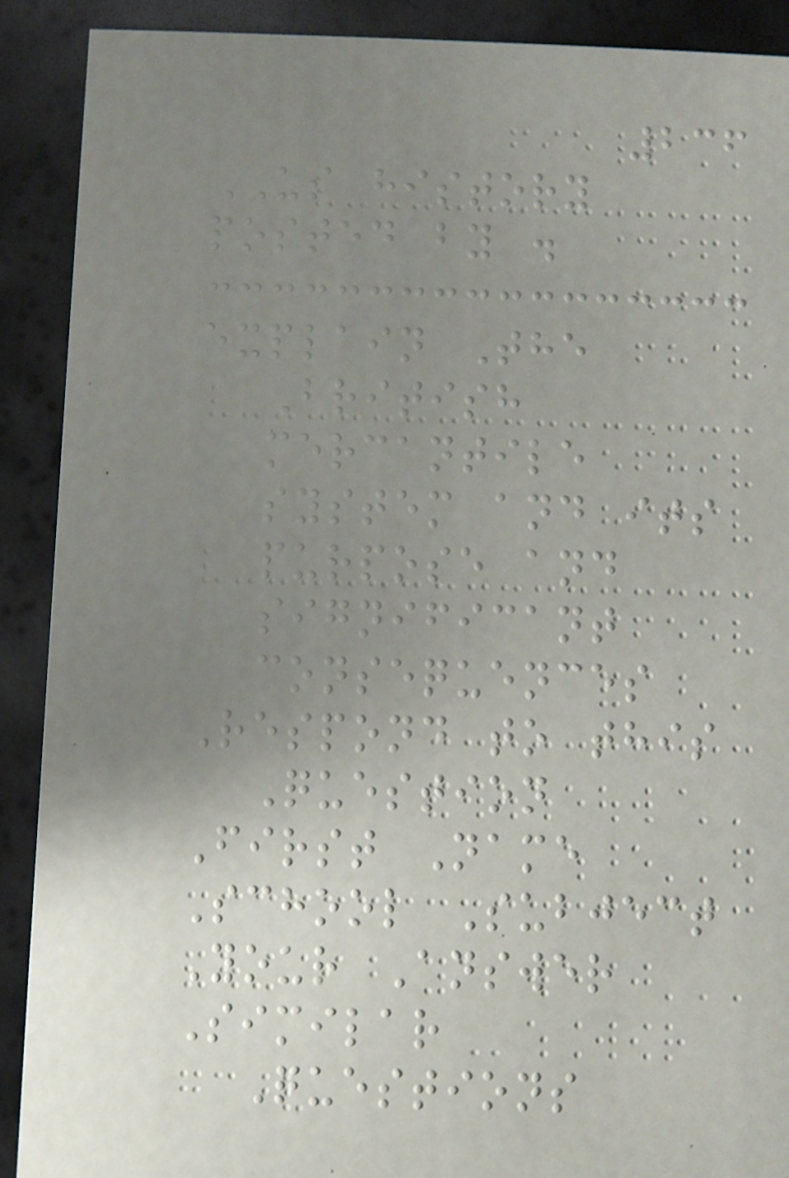236
US history
posted by .
explain The
British
mercantile
system and its
purpose and
significant
consequences
Respond to this
Question
First Name
School Subject
Your Answer
Similar
Questions
